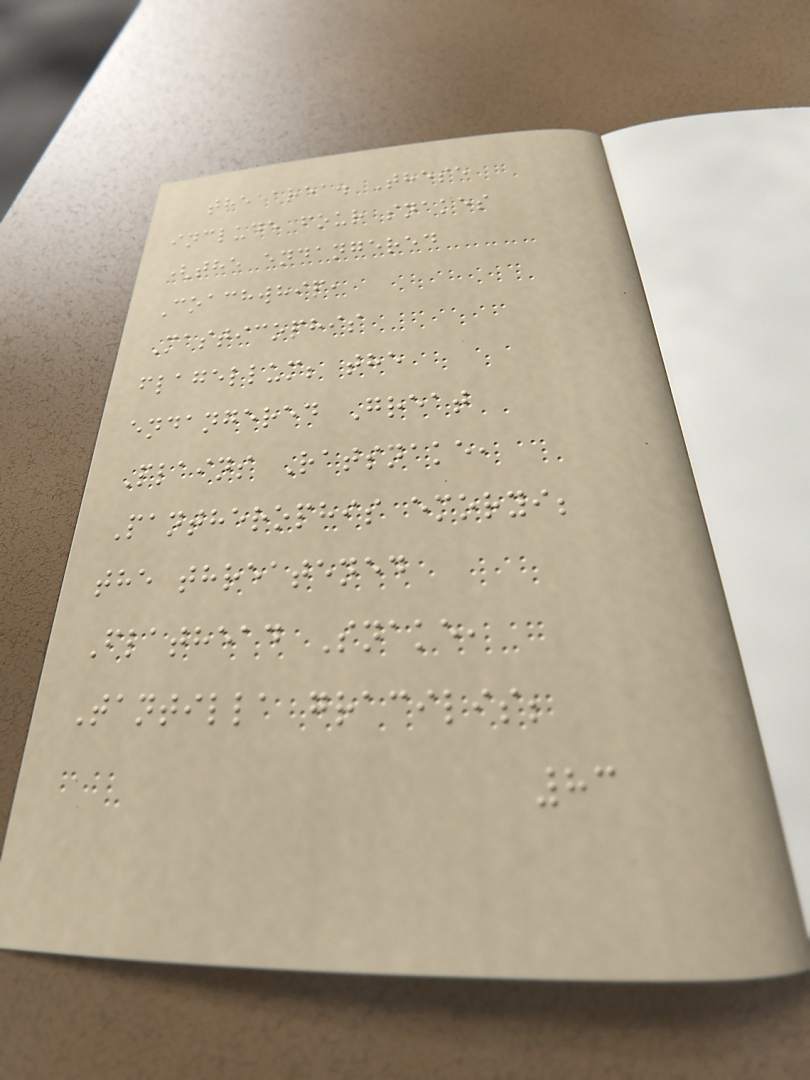the area. These
include four snakes
(the endangered
Coachwhip,
Masticophis
flagellum; the
endangered Great
Plains Ratsnake,
Pantherophis emoryi;
the threatened
Flathead Snake,
Tantilla gracilis;
83
